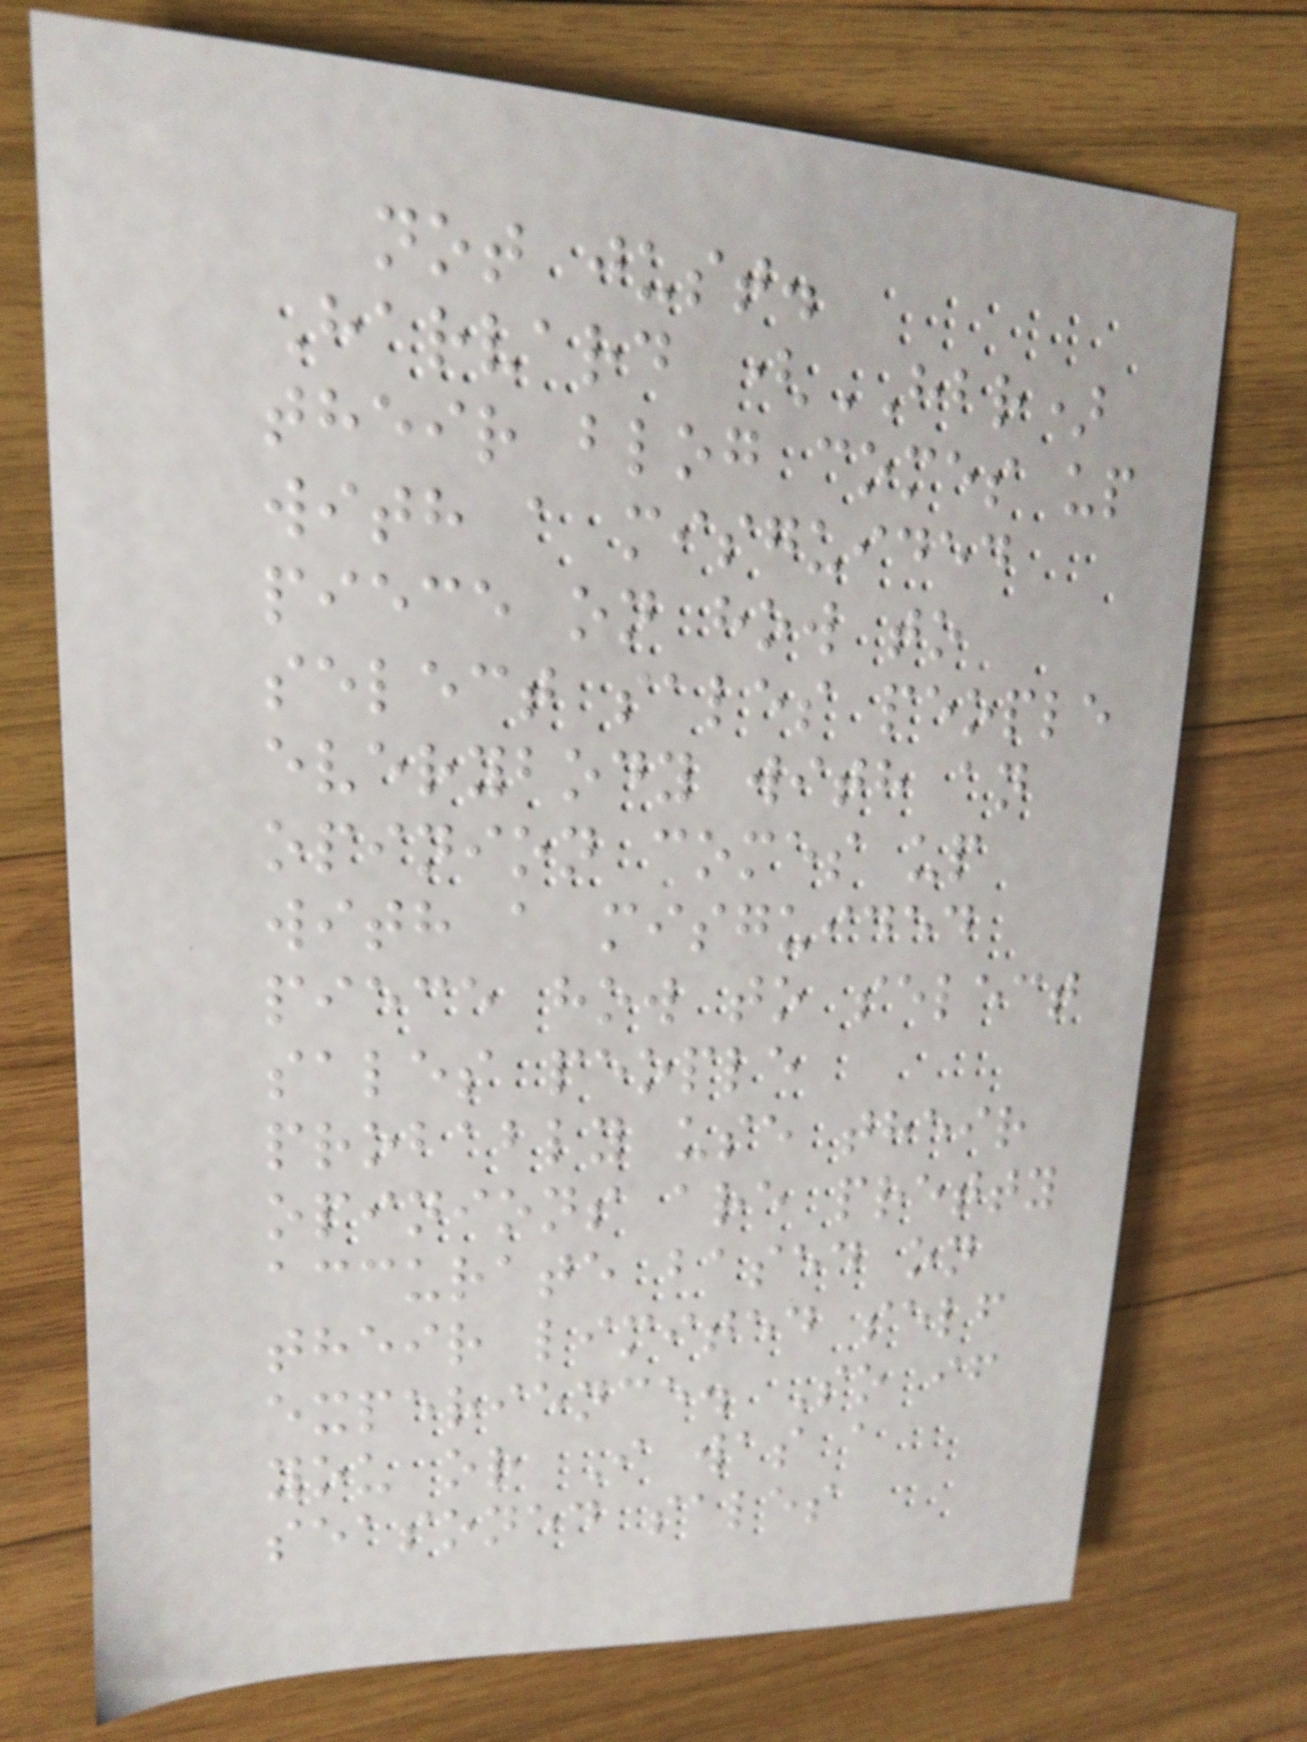not just.
Harvard (HBR)
their blog comes up
with a misguided
piece on how to
select sales people
everybody with an
opinion comes up
with a misguided
piece how to select
sales people
probably use their
opinions are pretty
accurate based on
their limited self
experience. So if
you or I was a
seasoned sales
